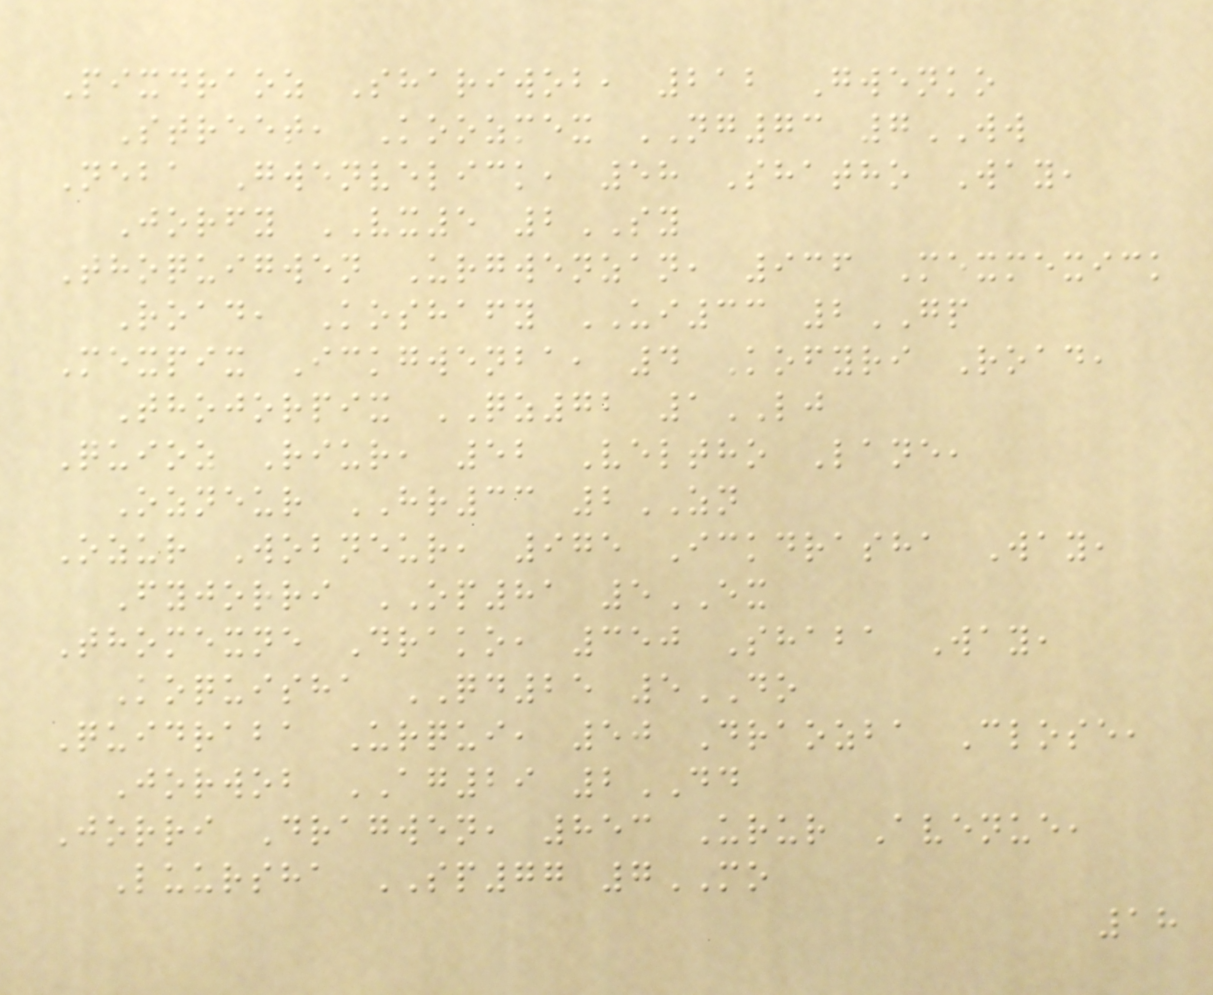Pixdraoz Shariwob, 212 Gwenko
Street, Koozmex NG73 7WW
Neba Gwenvelick, 58 Shatho Way,
Jorfy VX5 2SY
Thoquigwen Urgwenzan, 936 Mexmexick
Road, Koshafy UI33 2GP
Mexpix Ickgwenba, 4 Kofyri Road,
Thojorpix QZ72 1LJ
Quioz Riur, 52 Veltho Lane,
Ozneur HR33 2ZN
Ozur Wobneur, 975 Ickdrasha Way,
Fyjorri OP81 5EX
Thomexne Drako, 350 Shaba Way,
Koquisha QD25 5DO
Quidraba Urqui, 50 Draozba Close,
Jorwob AG29 2DD
Jorri Dragwen, 853 Urur Avenue,
Luursha SP77 7MO
18
